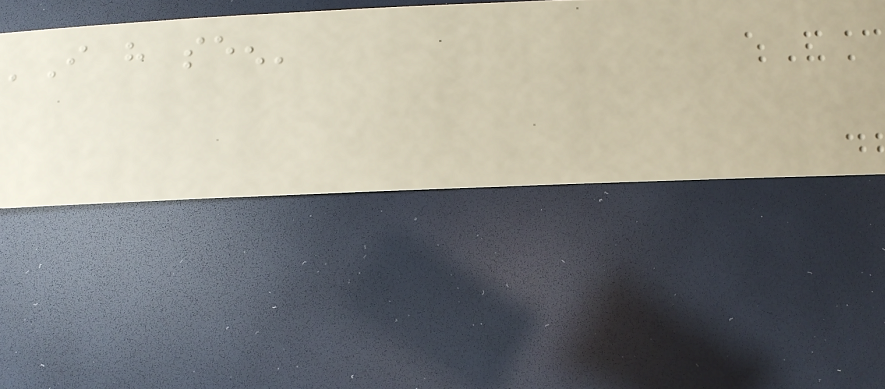'I have seen'
